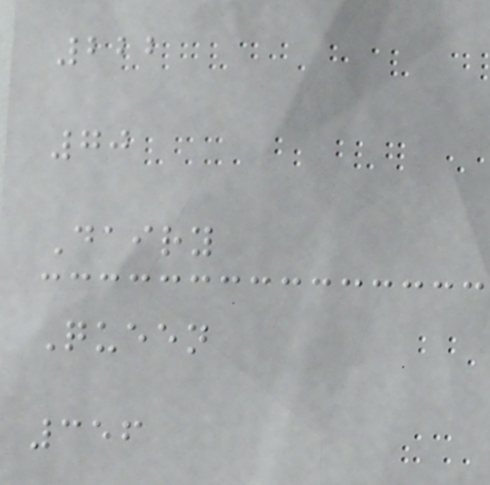222
70
Dairy
Queen
356
